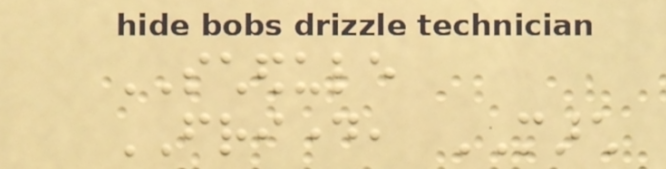SCHEDULE
FRIDAY, MARCH
